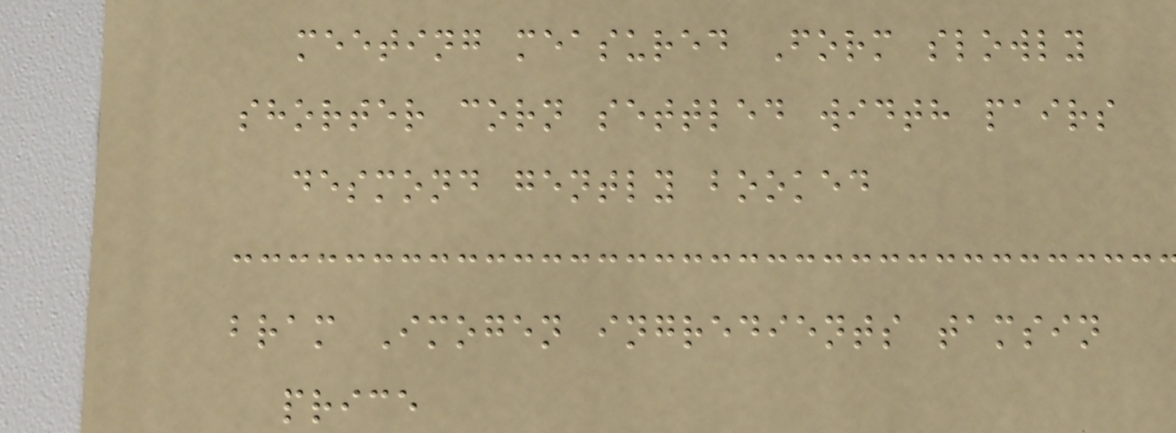meeting measured Form slowly
shorter corn settled width pairs
desmond gently booked
bram Imogen ingredients tamsin
price
